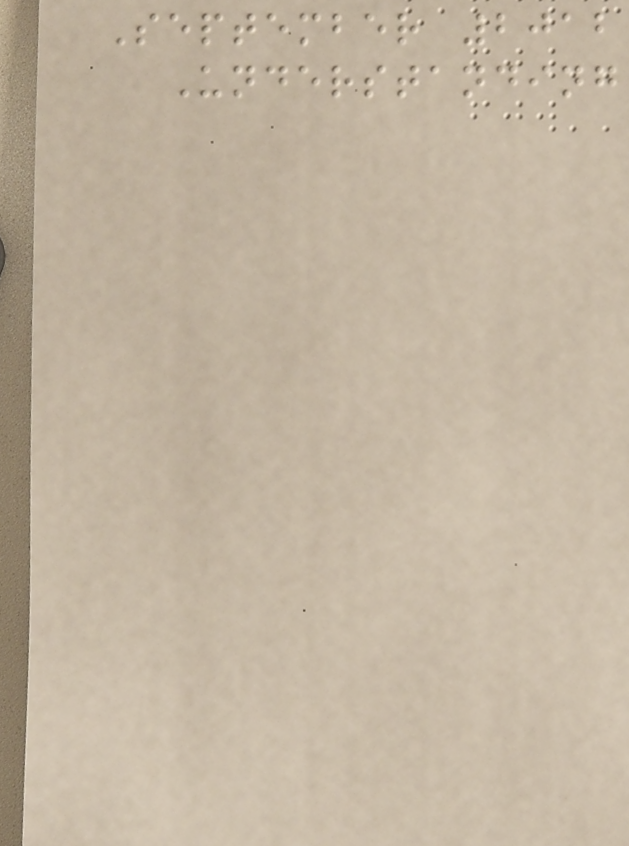September 2012
Understanding
